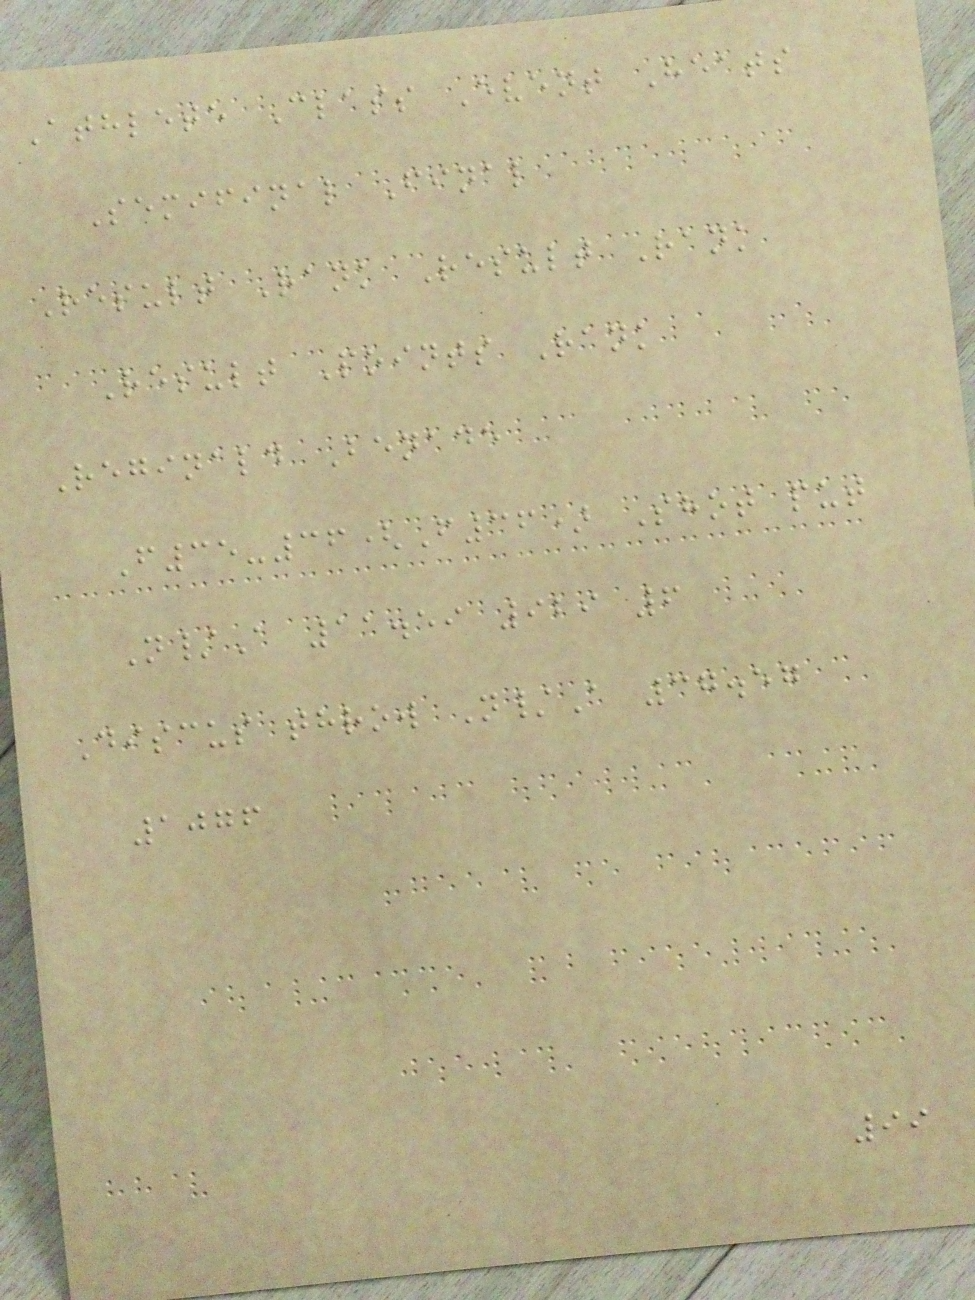Athlete Class Event Heats
Semifinal Final
Result Rank Result Rank
Result Points Rank
Reginald Benade
F35-36(F36) Shot put
N/A 11.59 929 6
Discus throw N/A 37.57
1076
99
